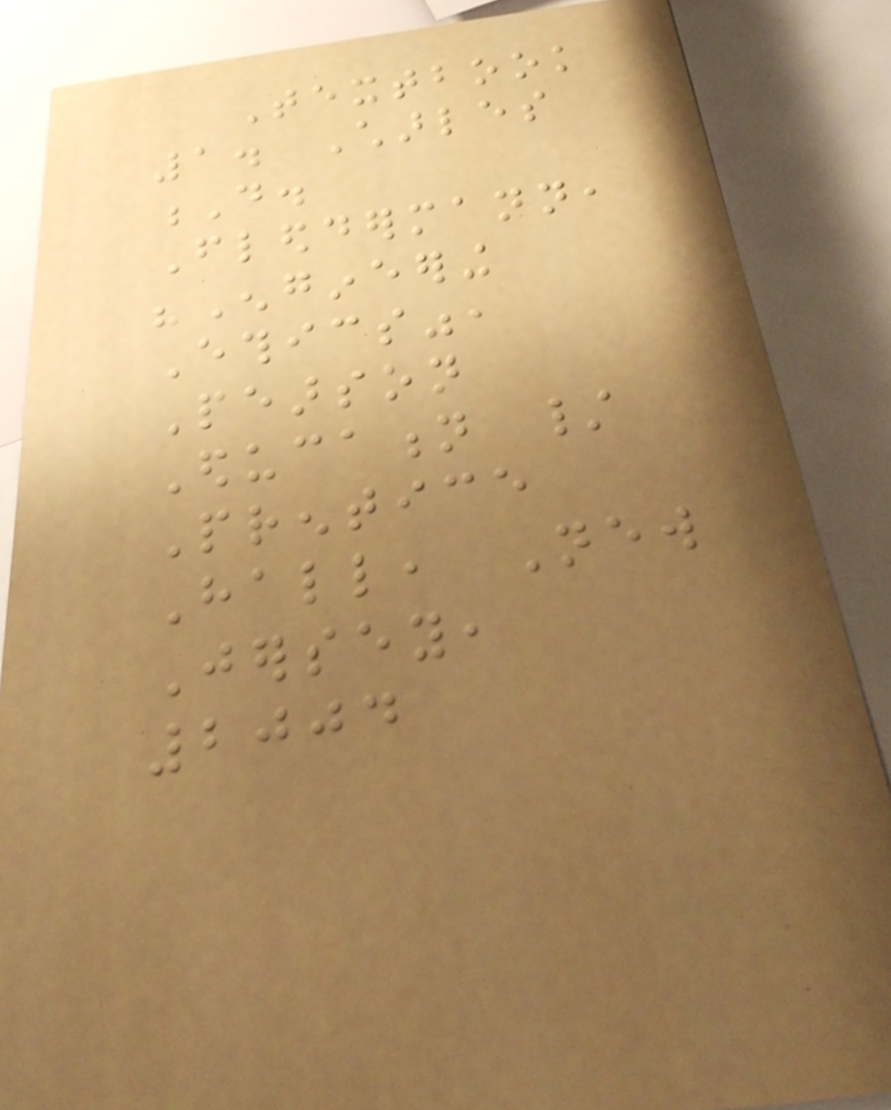Textbook
1. Charles
D.
Fleddermann,
"Engineering
Ethics",
Pearson
Education /
Prentice
Hall, New
Jersey,
2004
